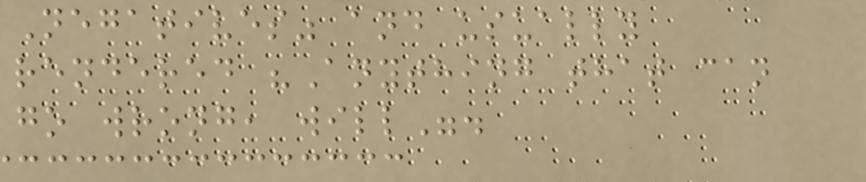Negatives" and usually
rendered "Anything that can
go wrong, will".
